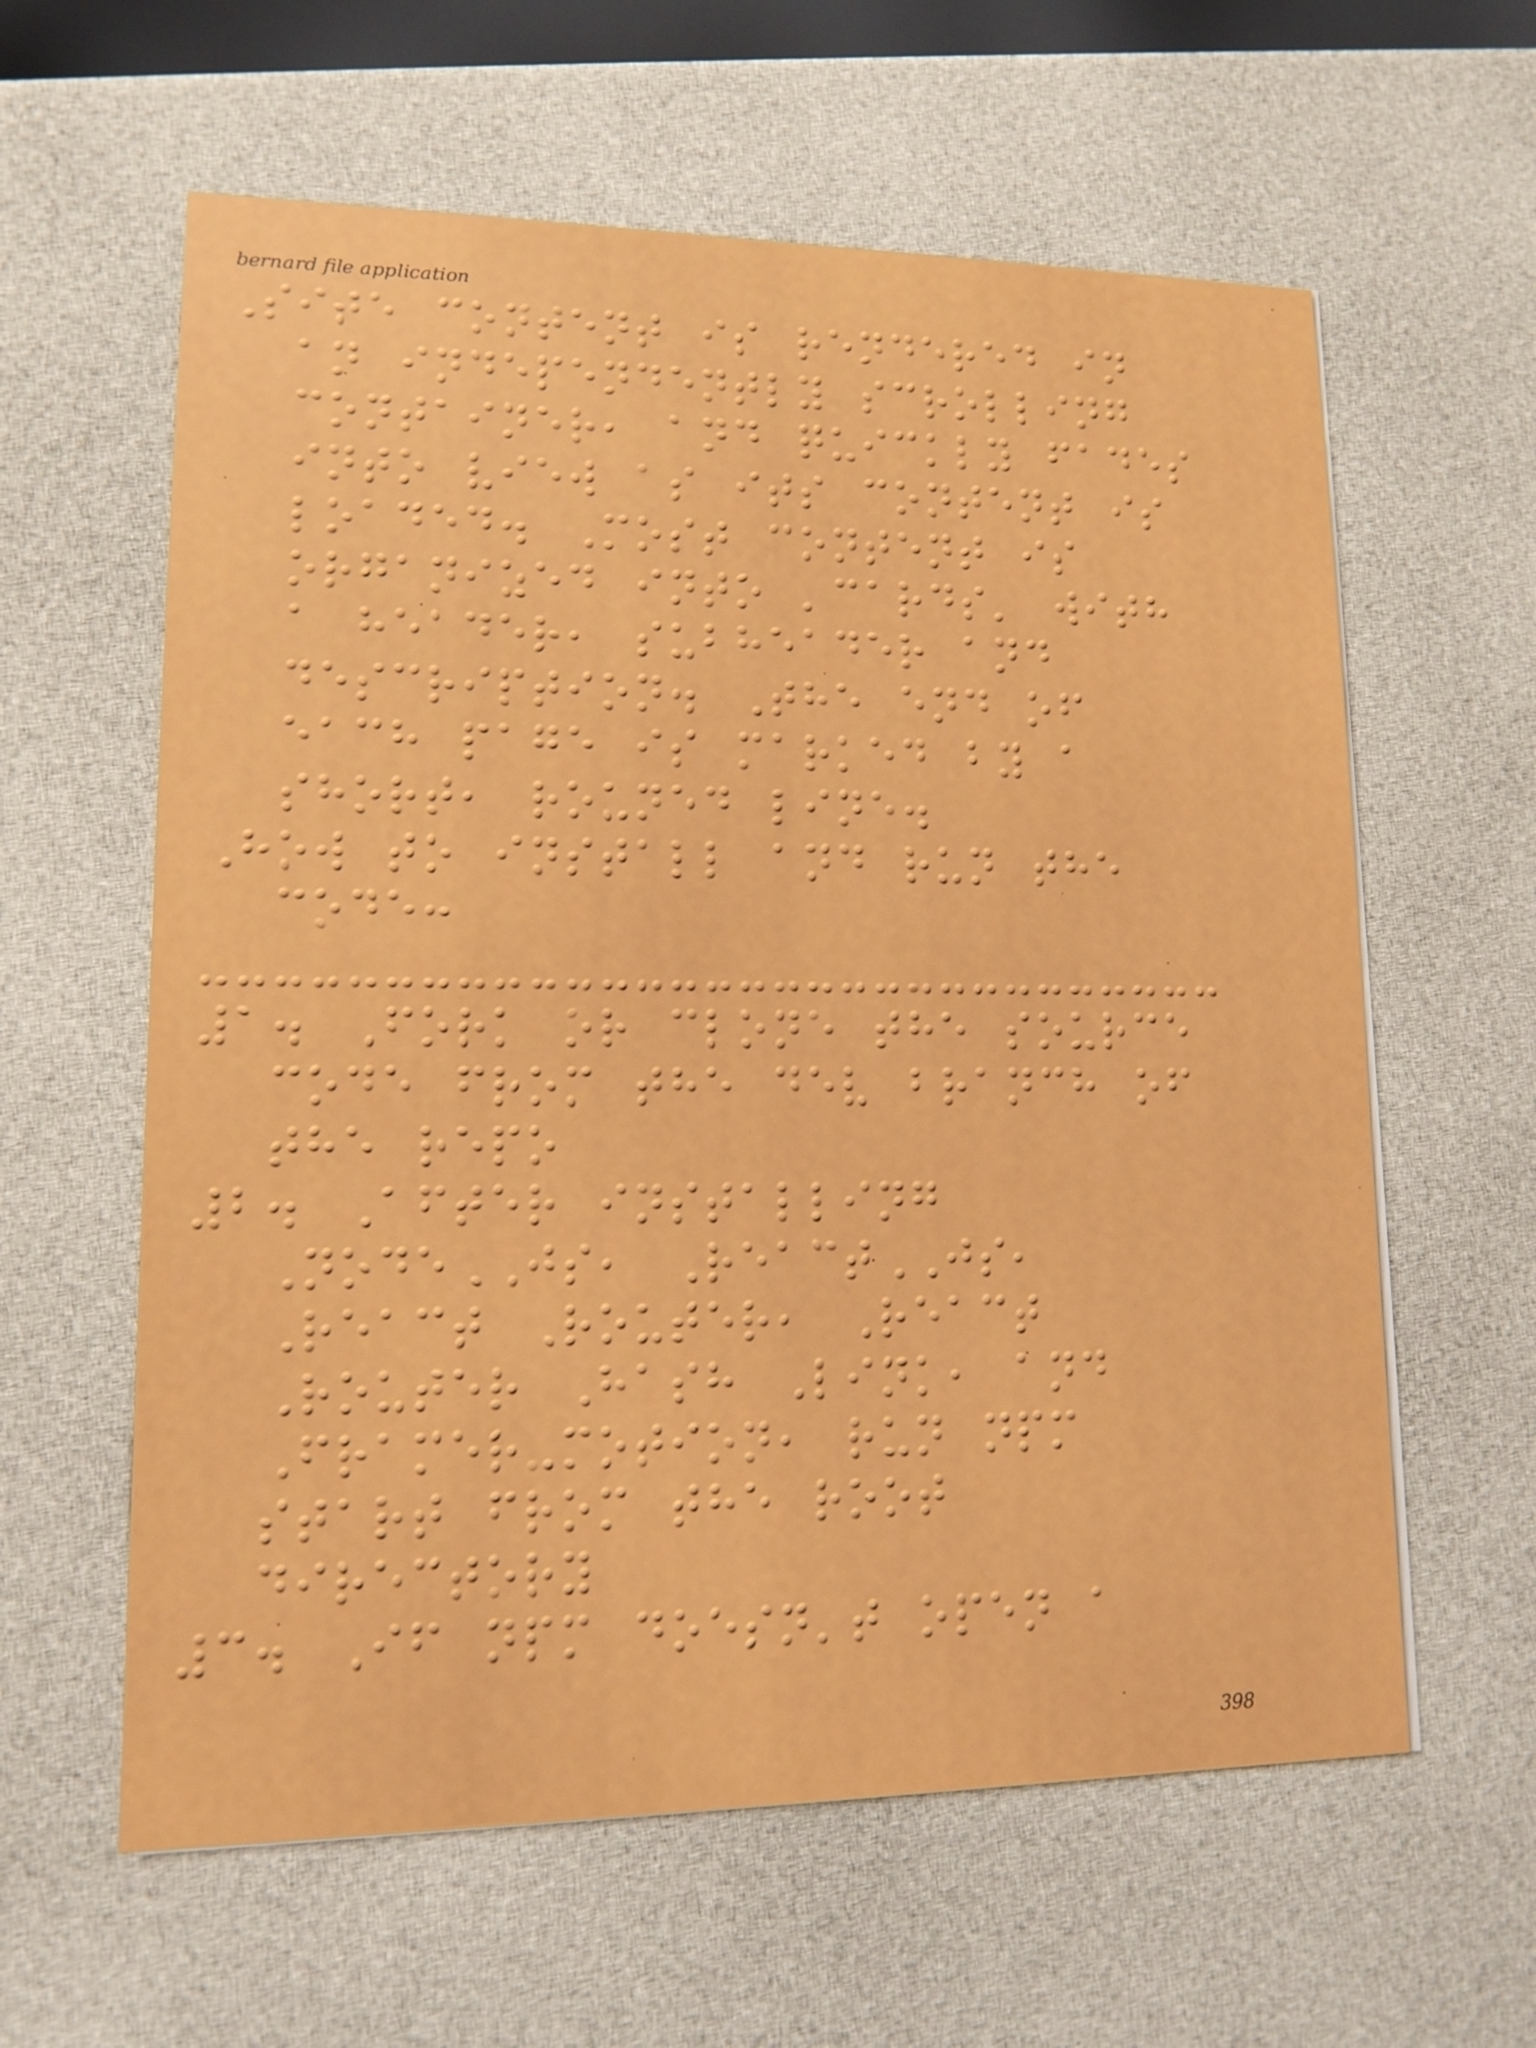Site content is rendered in
an independently scrolling
container, and quickly fades
into view as its content is
loaded. Most content is
organized into 'cards' with
a header, subheader and
description. The end of
each page is marked by a
short, rouned line.
How to install and run the
code:
1. Fork or clone the source
code from the dev branch of
the repo
2. After installing
NodeJS, ReactJS,
React Router, React
Router Hash Link, and
Framer-motion, run npm
start from the root
directory
3. If npm doesn't open a
